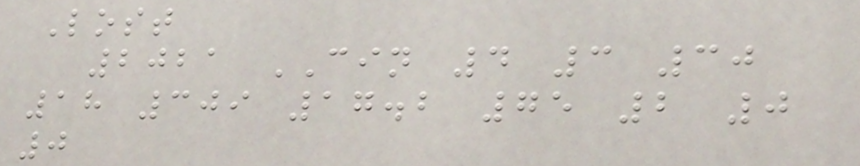Lost
2021 CIN 4 3 30
18 309 17.2 75 2 0
0
